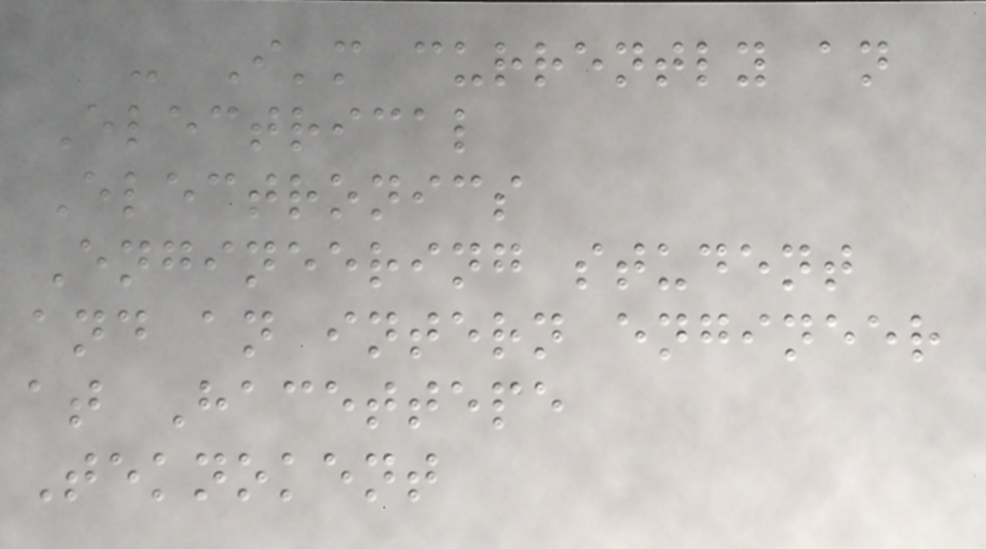- I'm currently an
Electrical
Electronics
Engineering student
and an intern engineer
at Hacettepe
Teknokent
